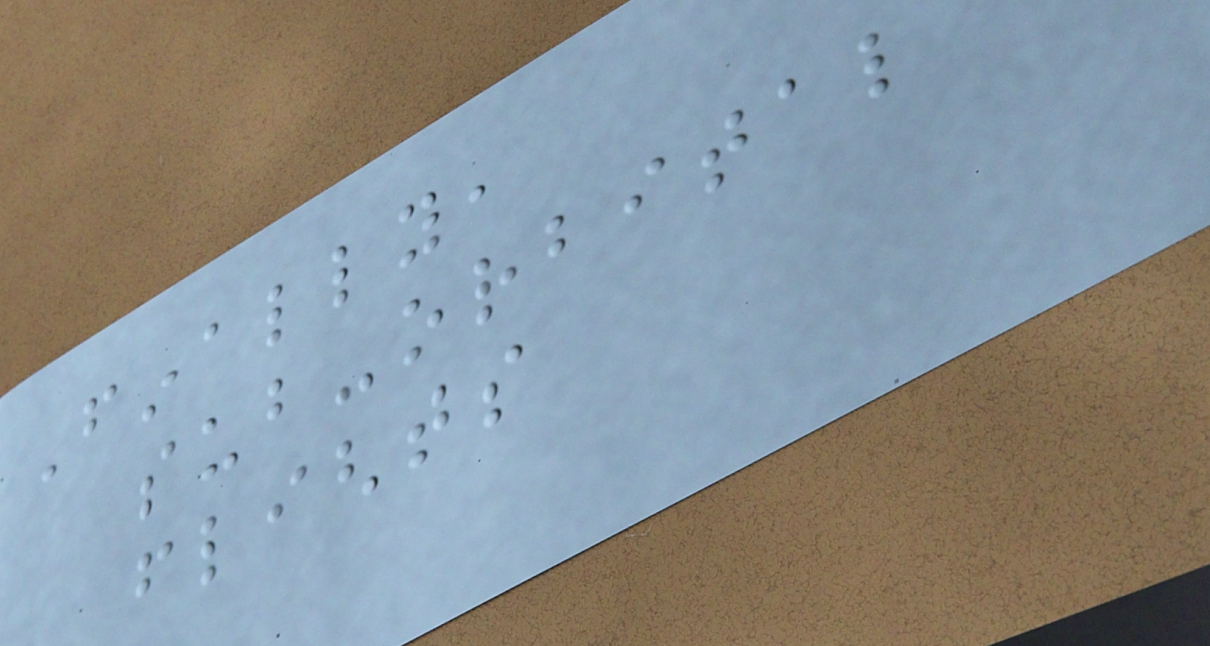Finally,
sub-orbital
flights
